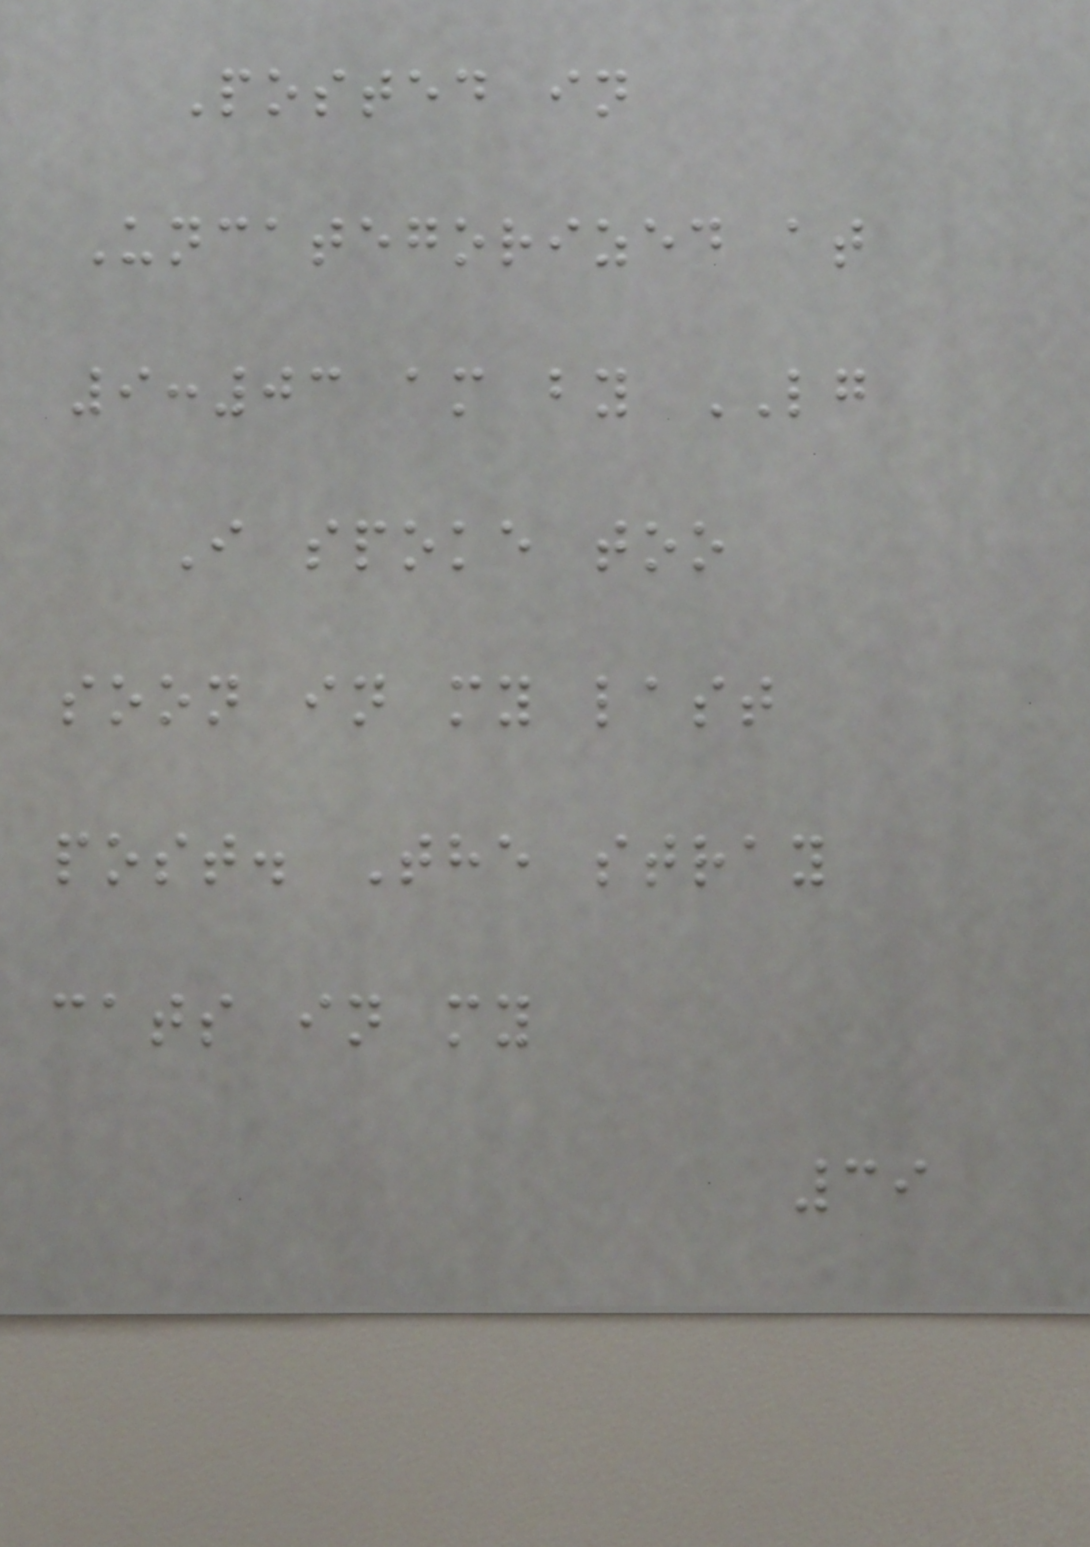Posted in
Uncategorized at
9:03 am by LG
I spoke too
soon in my last
post. The stray
cats in my
39
